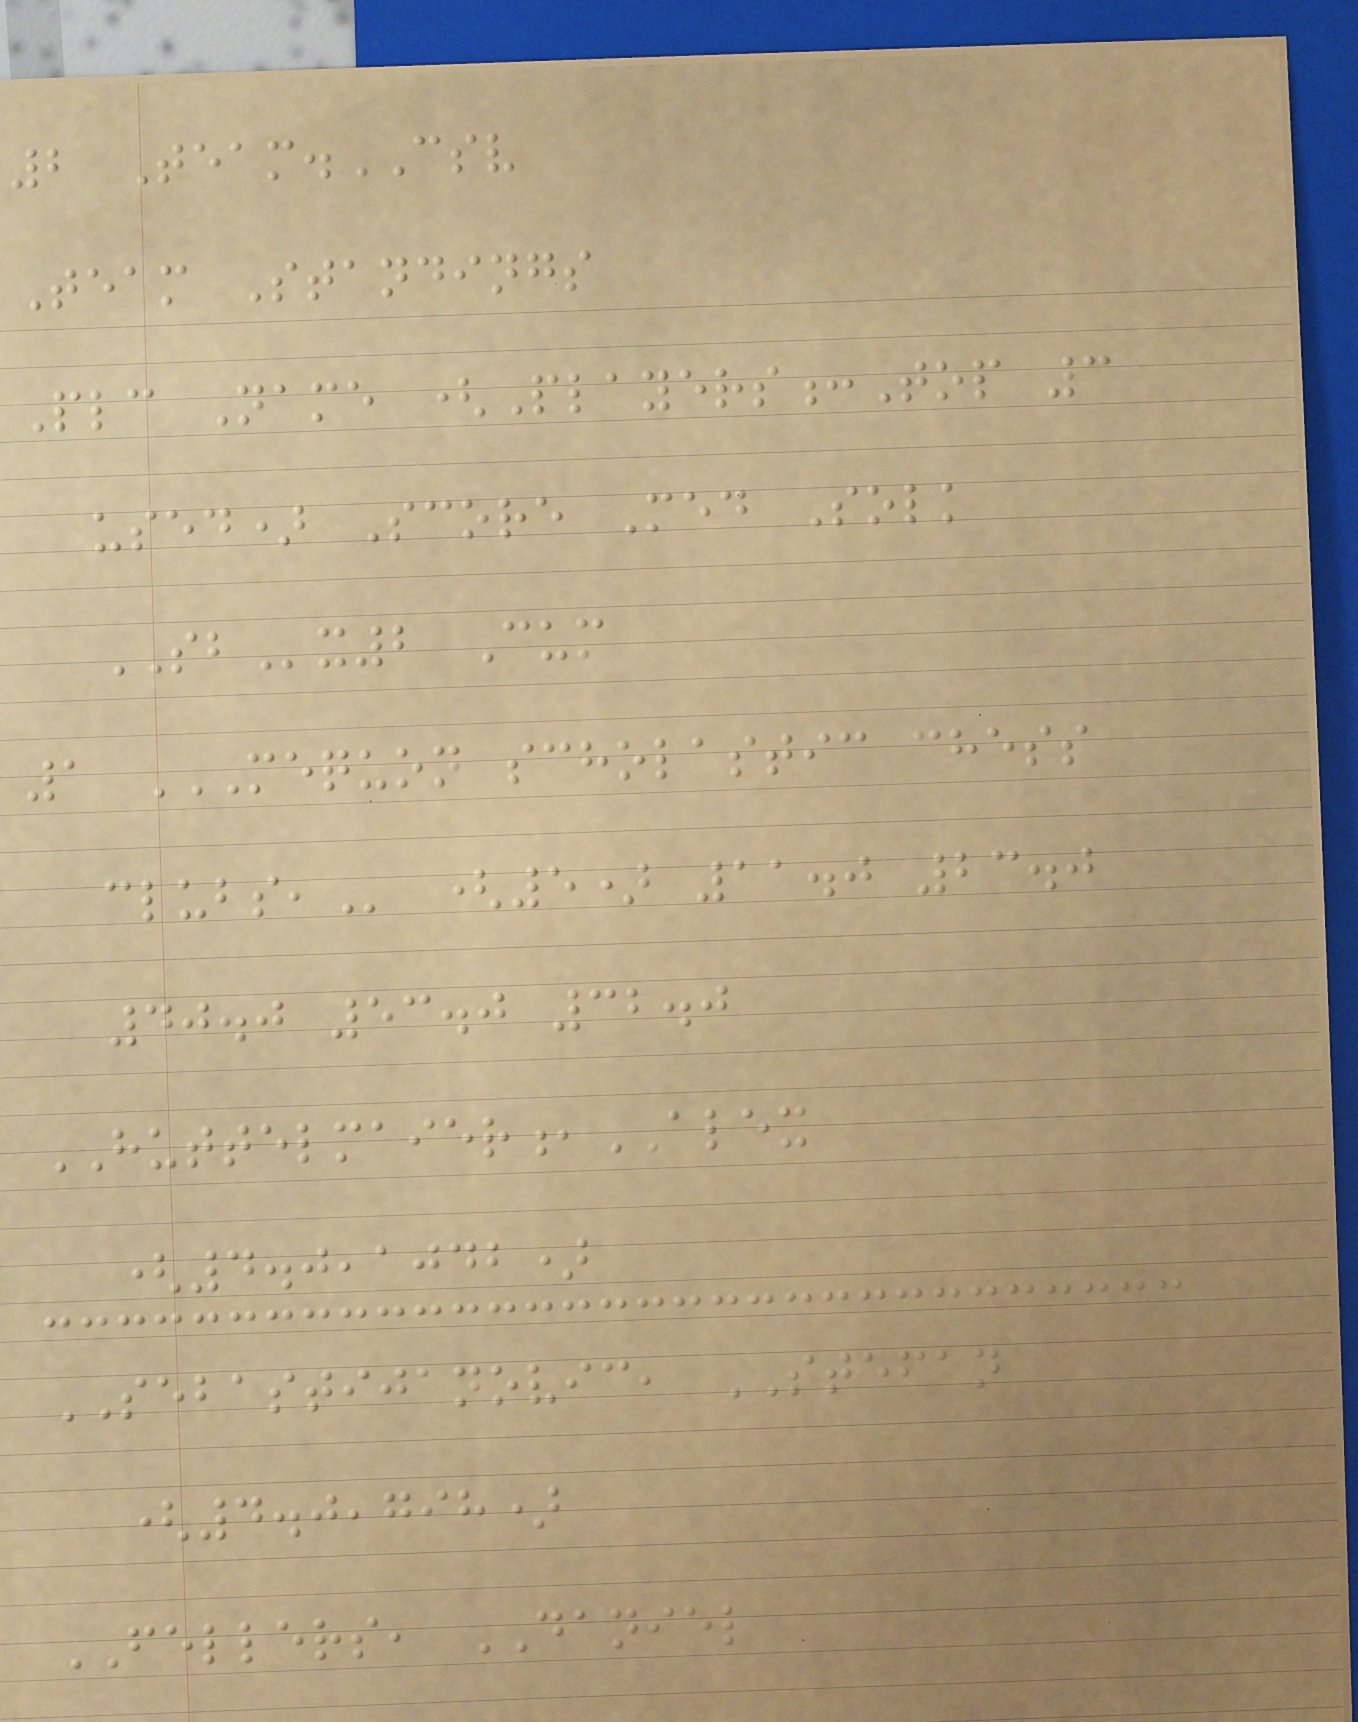2 Team.CSV
Team Standings
Plc Name (Players:Top 3
used) Score Med Solk
SBx2 Cum
1 MEQUON SCHOLASTIC CHESS
CLUBS, (5) 11.0 23.0
40.0 53.0 32.0
HUTTELMAIER,ALEX
(4.0,1042)
SEBASTIJANOVIC, STEFAN
(4.0,798)
FELLERS, DANIEL
